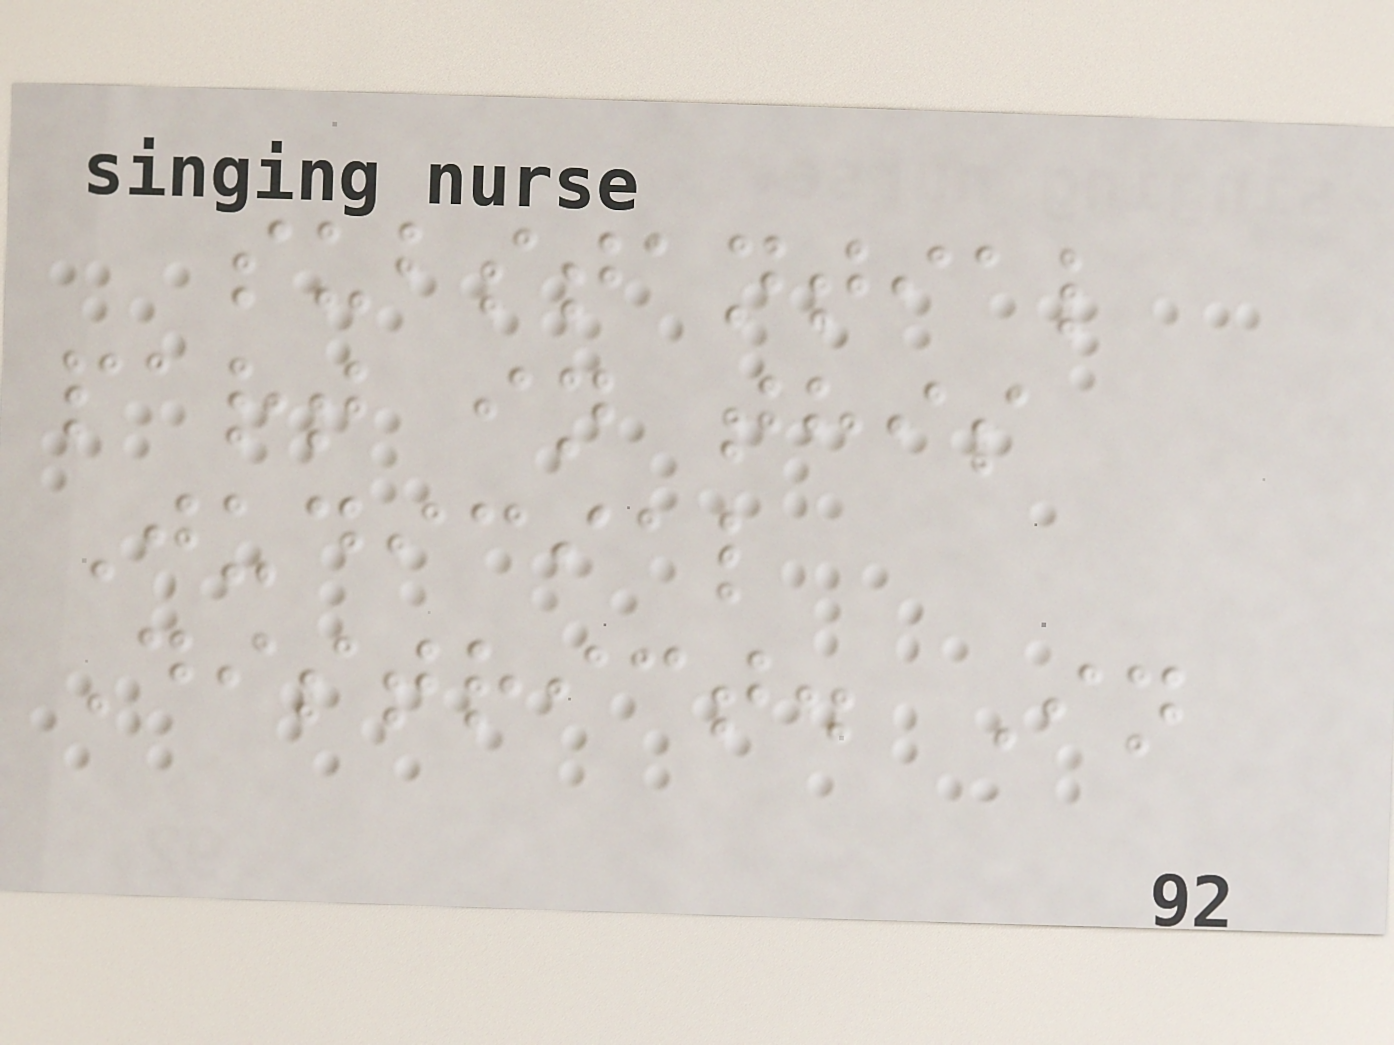substantial
part in this
Judicial
District. In
